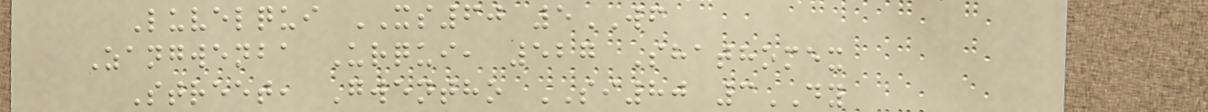Luvelqui XS60 5WF
Zangwenba Urqui, 527 Shathomex
Street, Gwentho SI80 3DY
